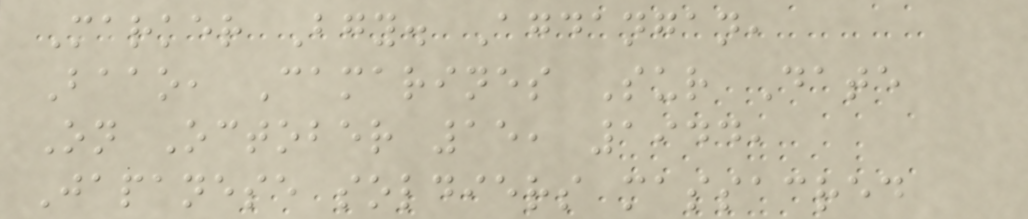Marker Bgy. Agdangan,
Baao, Camarines Sur Date
On October 15, 1944,
Japanese soldiers massacred
